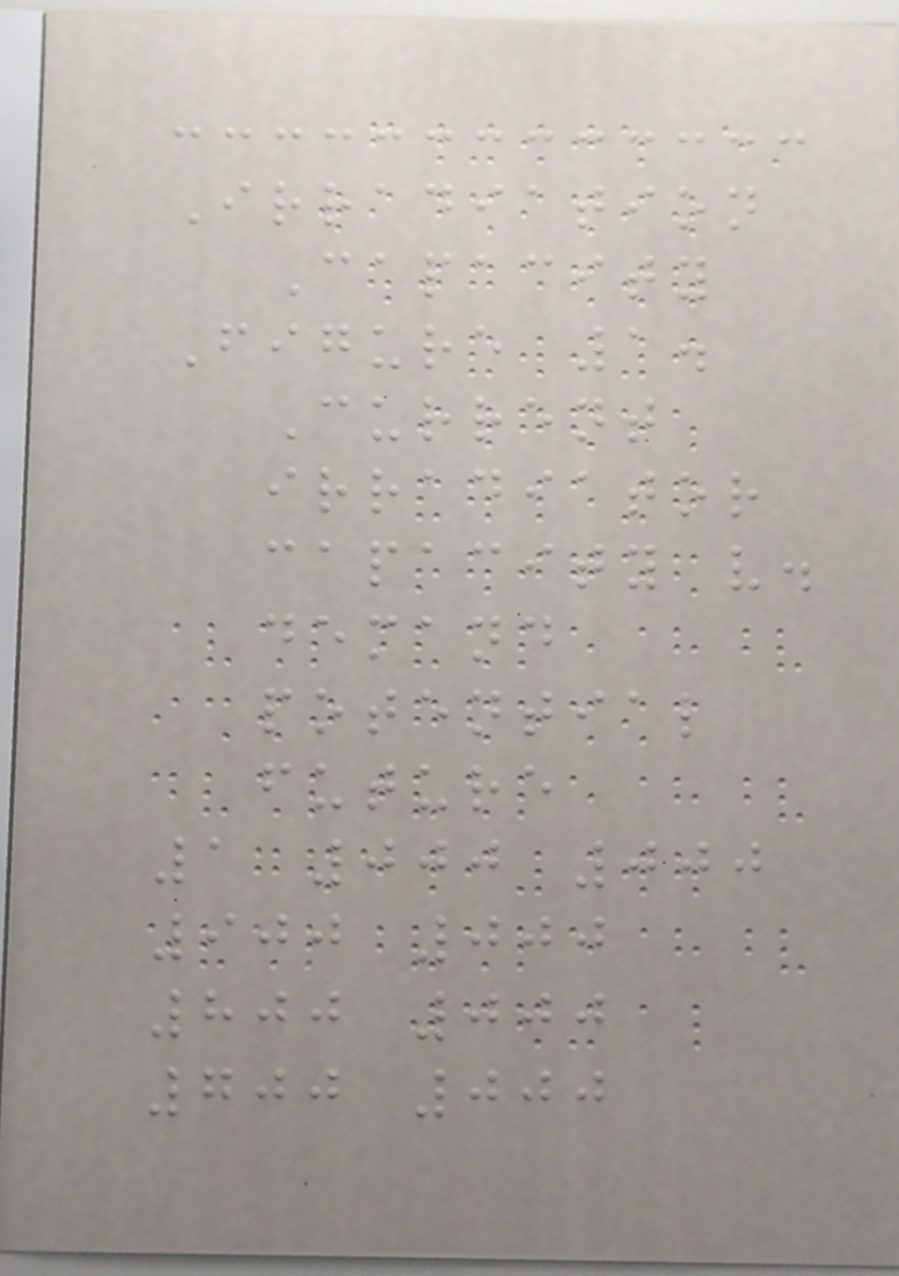Irradiation
Capacity
Figure 1.
Current
irradiator
capacity v.
demand
potential
future
1 000 000
900 000
800 000
700 000
